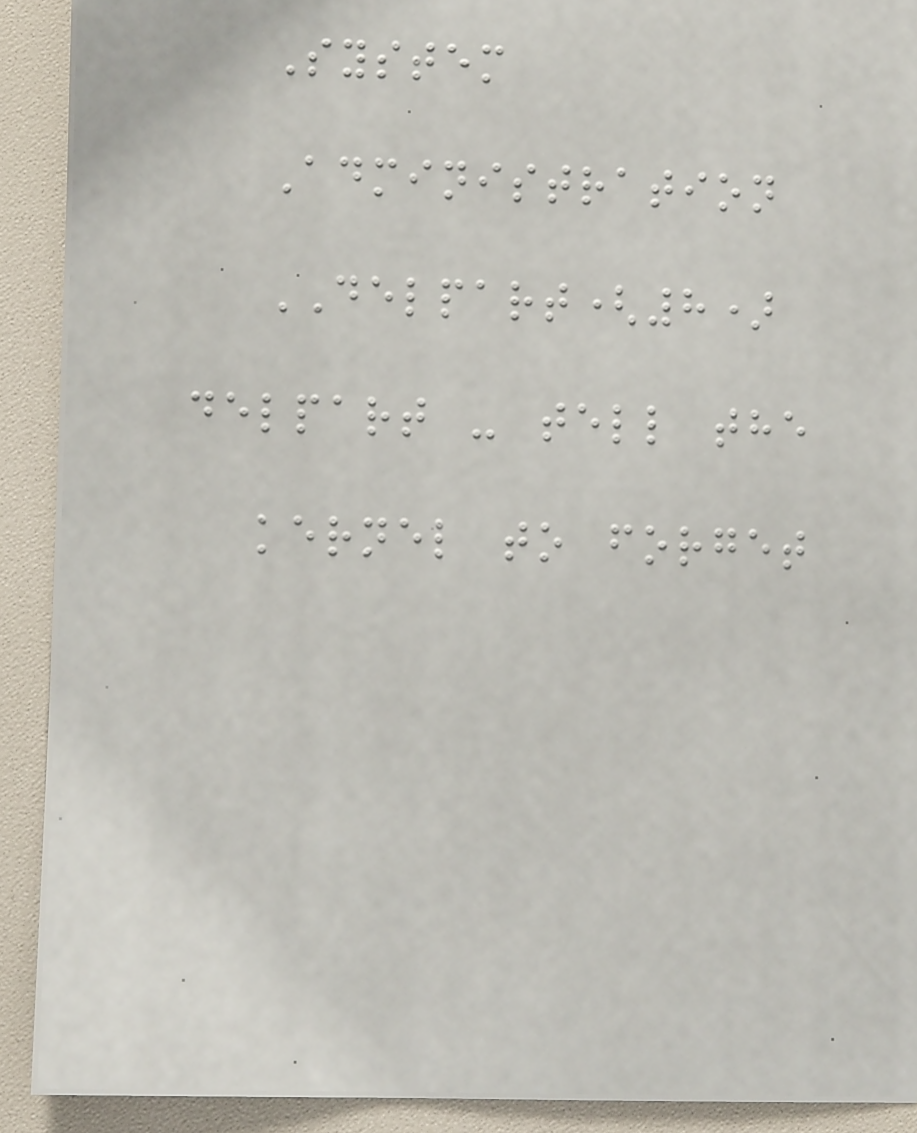System
Administration
DELPART(8)
delpart - tell the
kernel to forget
